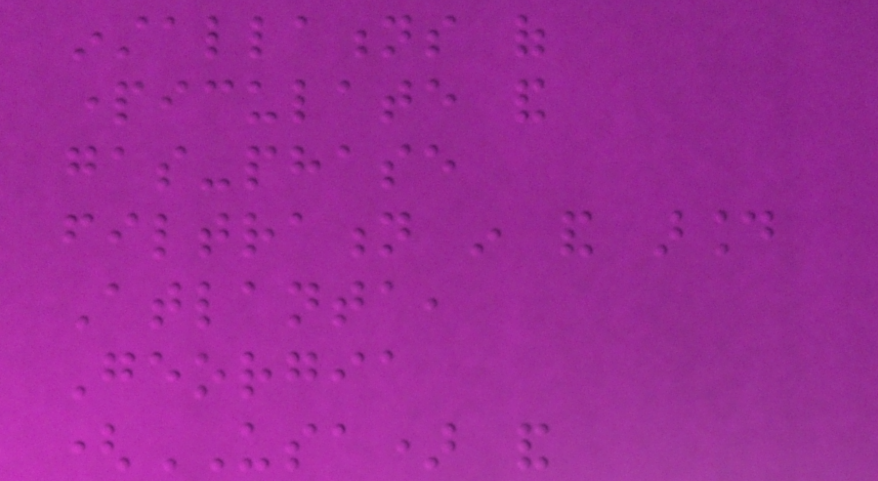installations of
particulate and
gas-phase
filtration in and around
Atlanta,
Georgia
(USA) and
